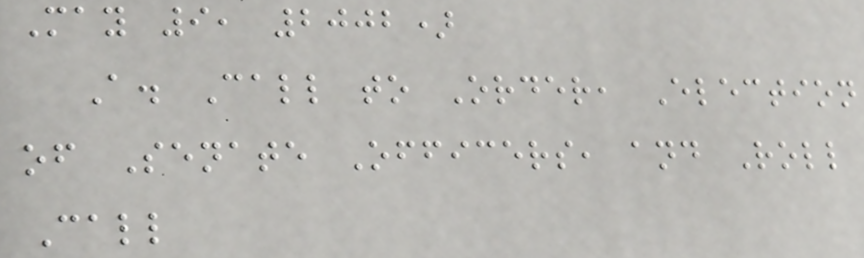May 9, 2002)
A. Call to Order, Election
of Senate Officers, and Roll
Call
